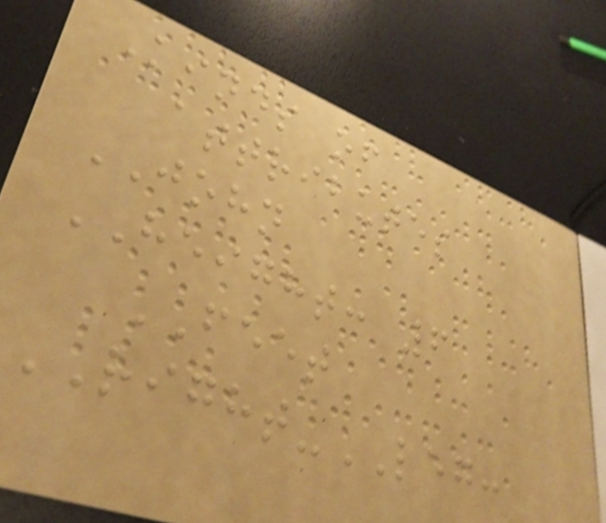Kinds of
attributes
JOHN
HEIGHT: 6
FEET
RIGHT-LEG:
